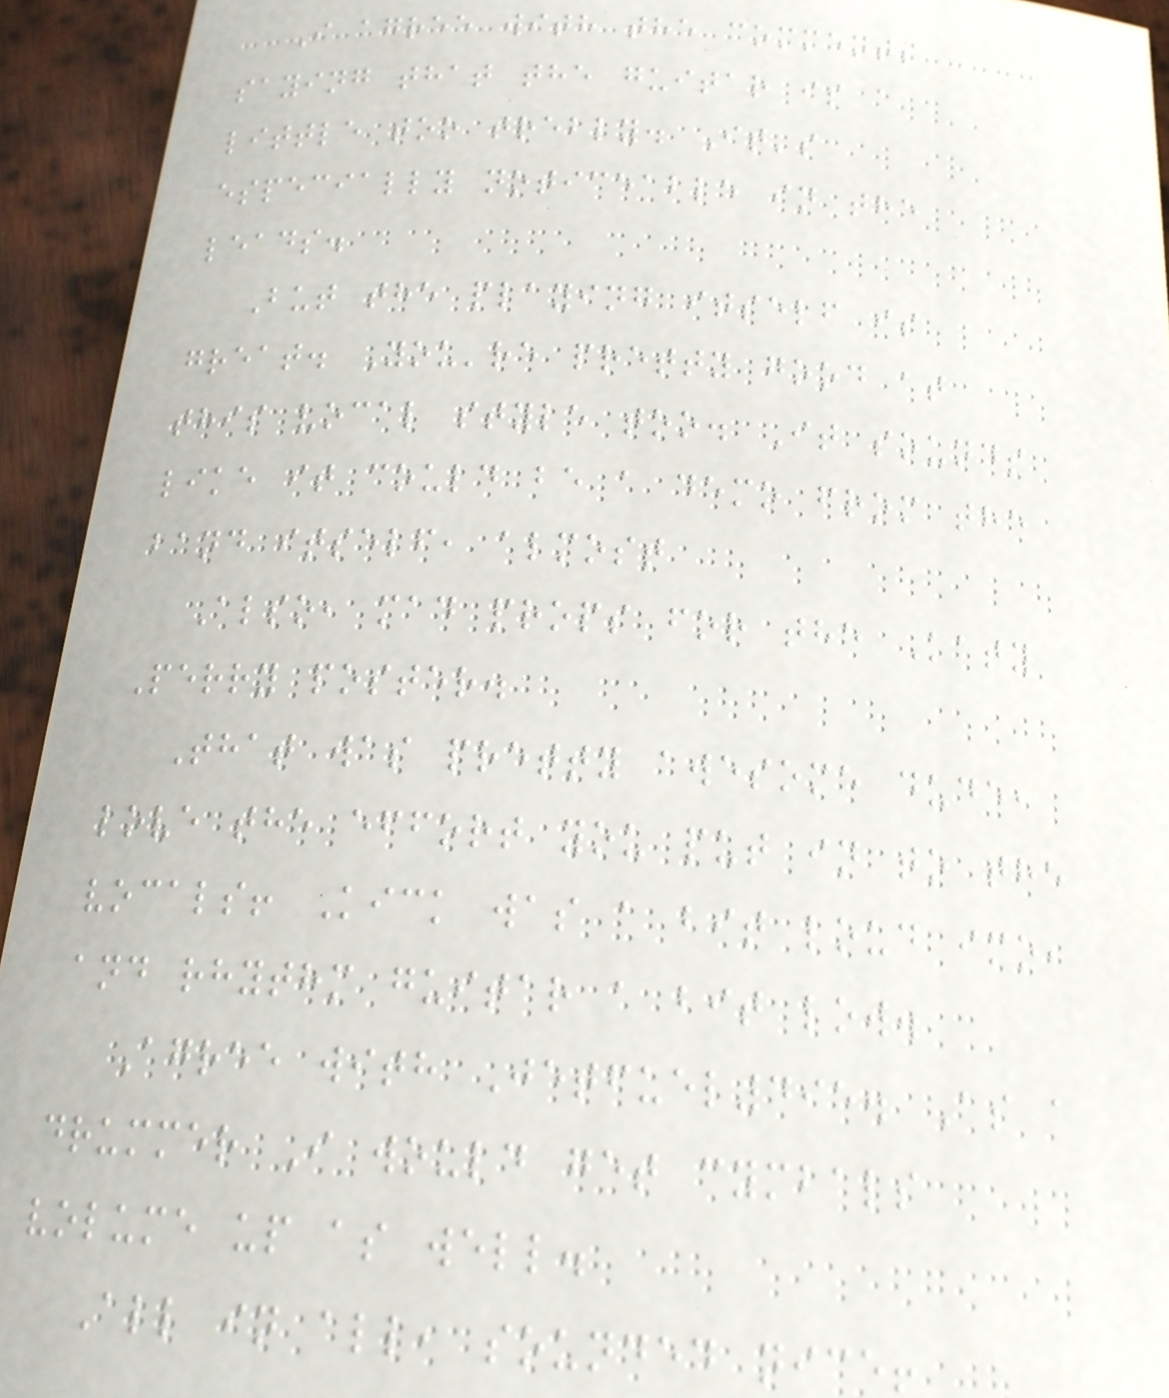I agree with the comments
saying that the guitar is a
little too trebly. It's
especially noticeable in the
leads.
But the playing itself is
great. You're pretty good at
this vocal style too. It sounds
like it could be a demo from the
band itself, almost
Also, mad props for the Katy
Perry poster.
That was pretty awesome dude,
love the effort you put in to the
vocals! Kick was a bit loud imo,
and rhythm guitar a bit low.
Agree with Jetfuel495. As a
drummer I would get cymbals
volume up as well.
All in all, sounded nice!
